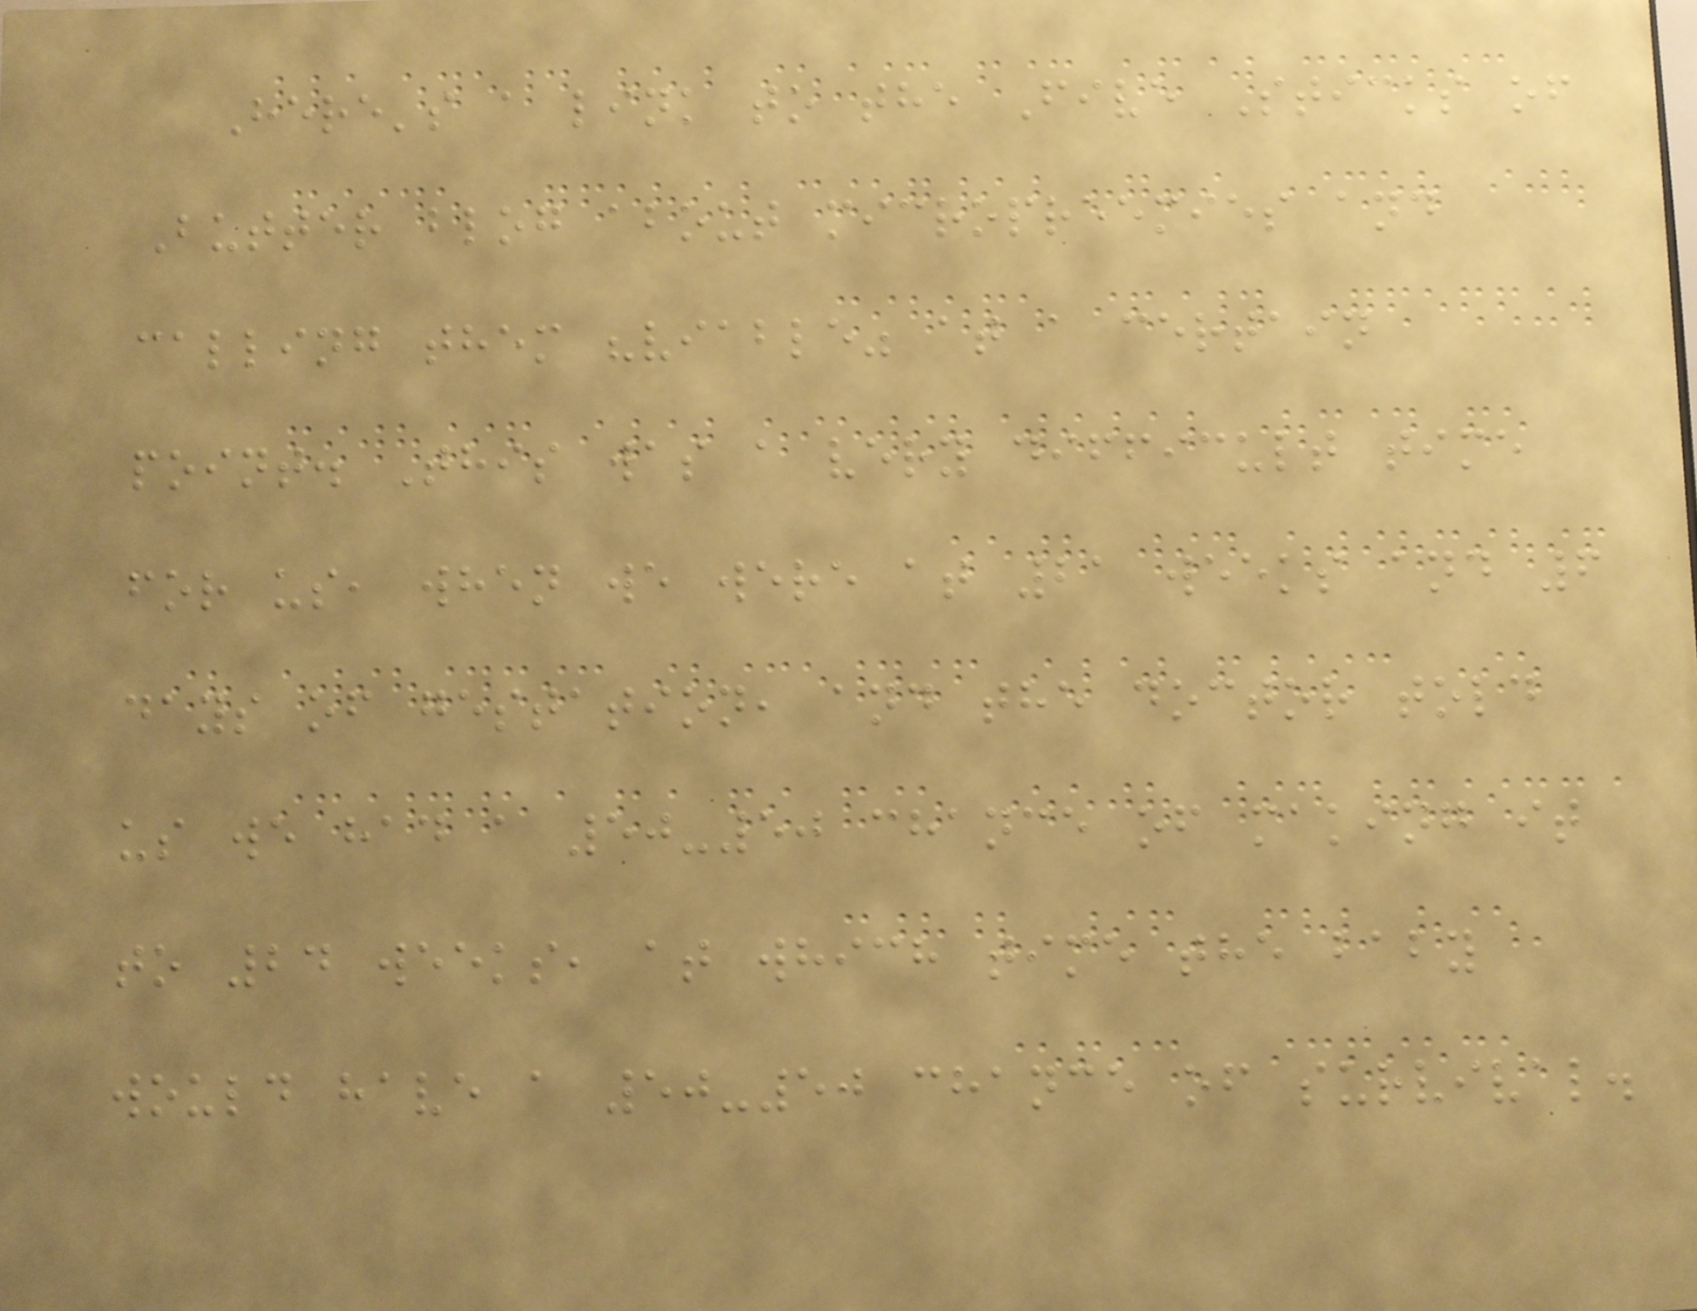Here's a link to the Five Sticks of
Butter blog about micropreemies and
calling them "viable" at a certain
point. This was a very difficult time
for us, when we were at 21 weeks and 6
days of gestation, and the doctor told
us we had a 50-50 chance of making it
to 24 weeks, at which time the baby
would have a 50-50 chance of survival.
